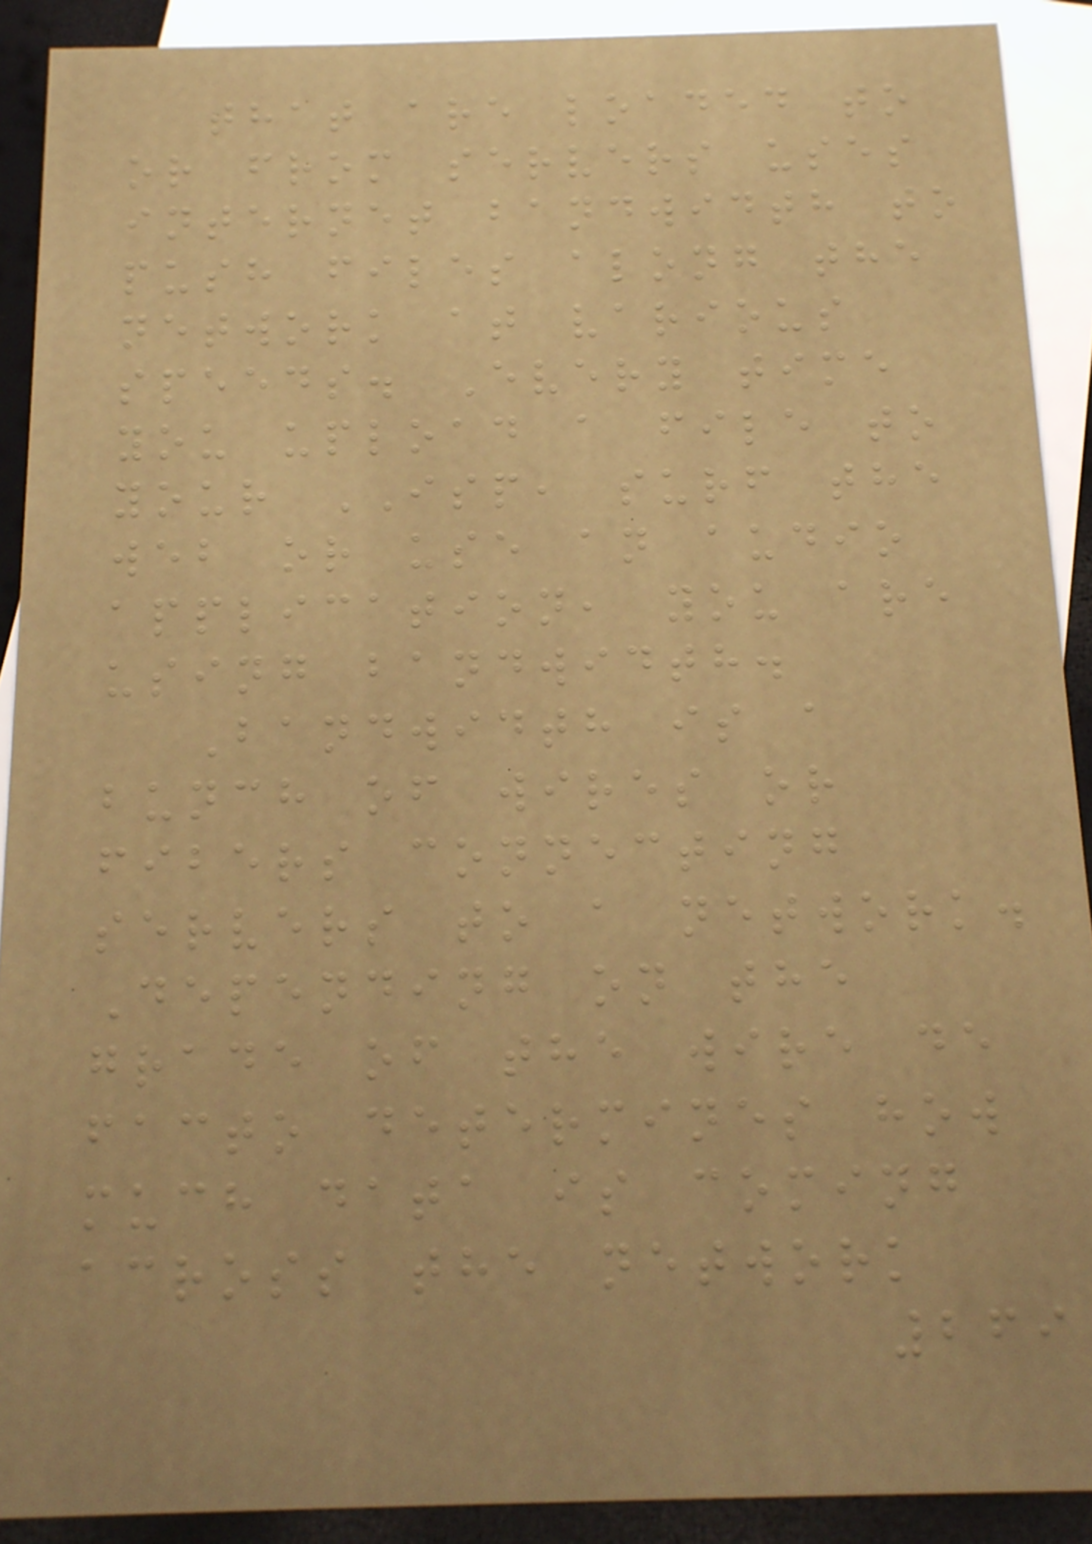that are loaded to
or from servers uses
internet bandwidth to
push files along the
network at various
speeds. Every time
you upload a file to
your ISP, surf the
web or use an audio
application, you are
using bandwidth.
Bandwidth is a
bunch of wires or
fibers connecting
servers to a network.
Depending on the
grade of the wire de
facto determines how
much data is coming
across the network
269
